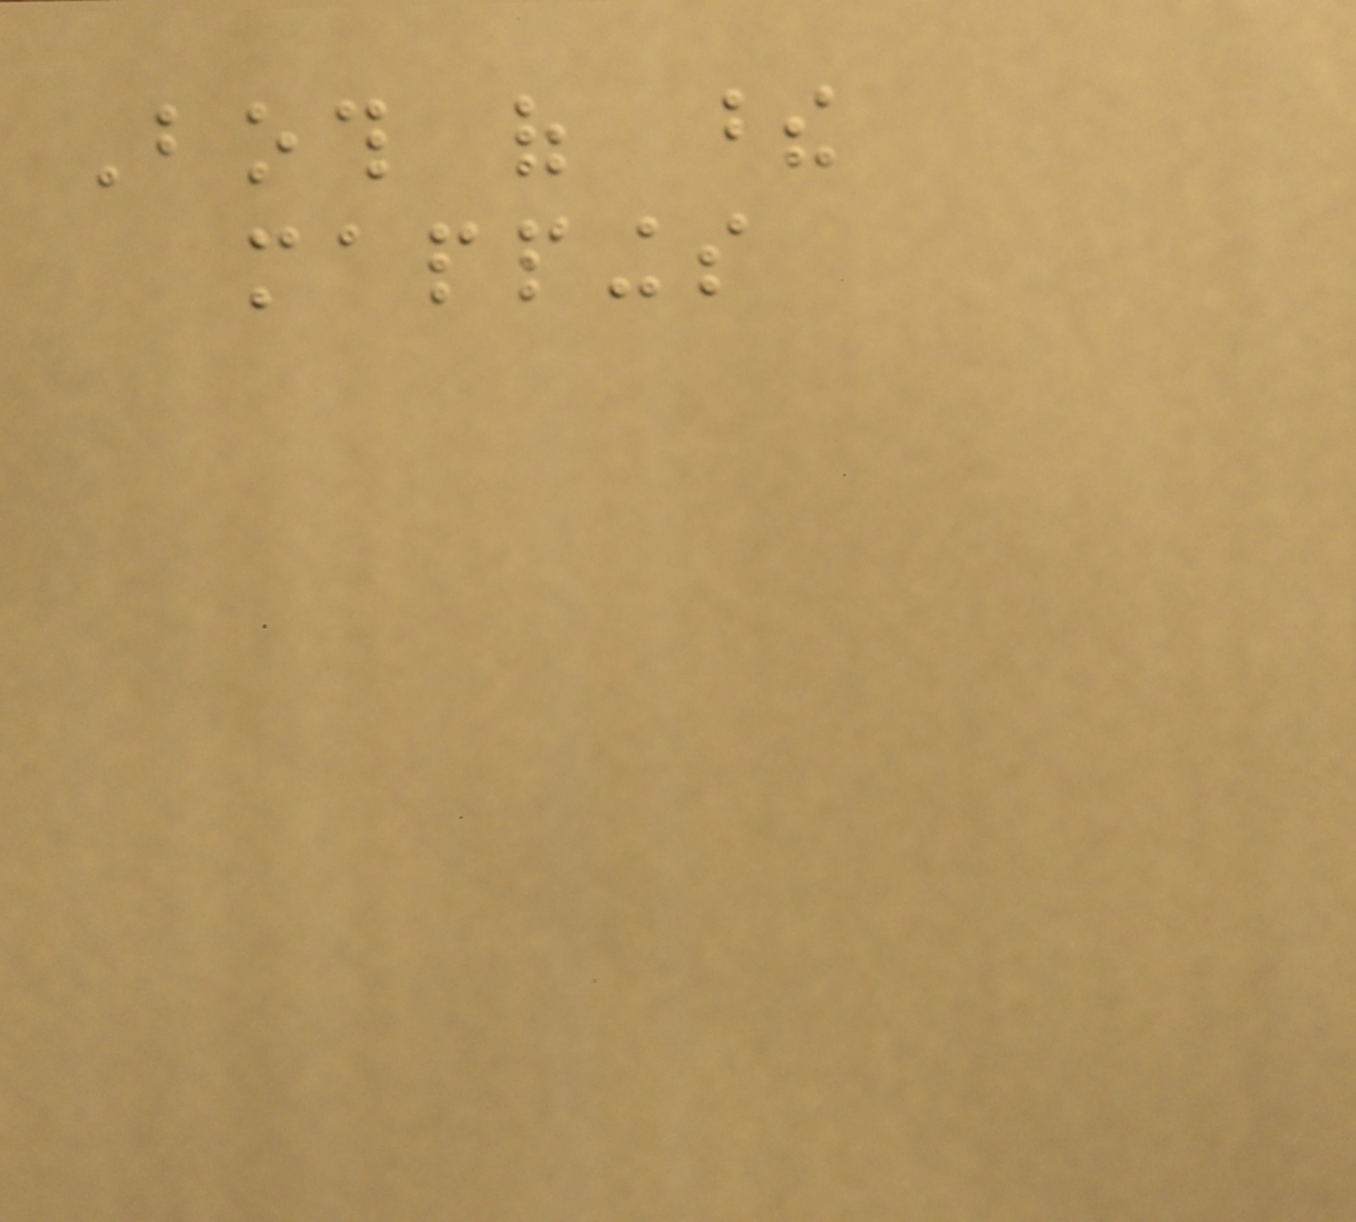Both of these
mappings
